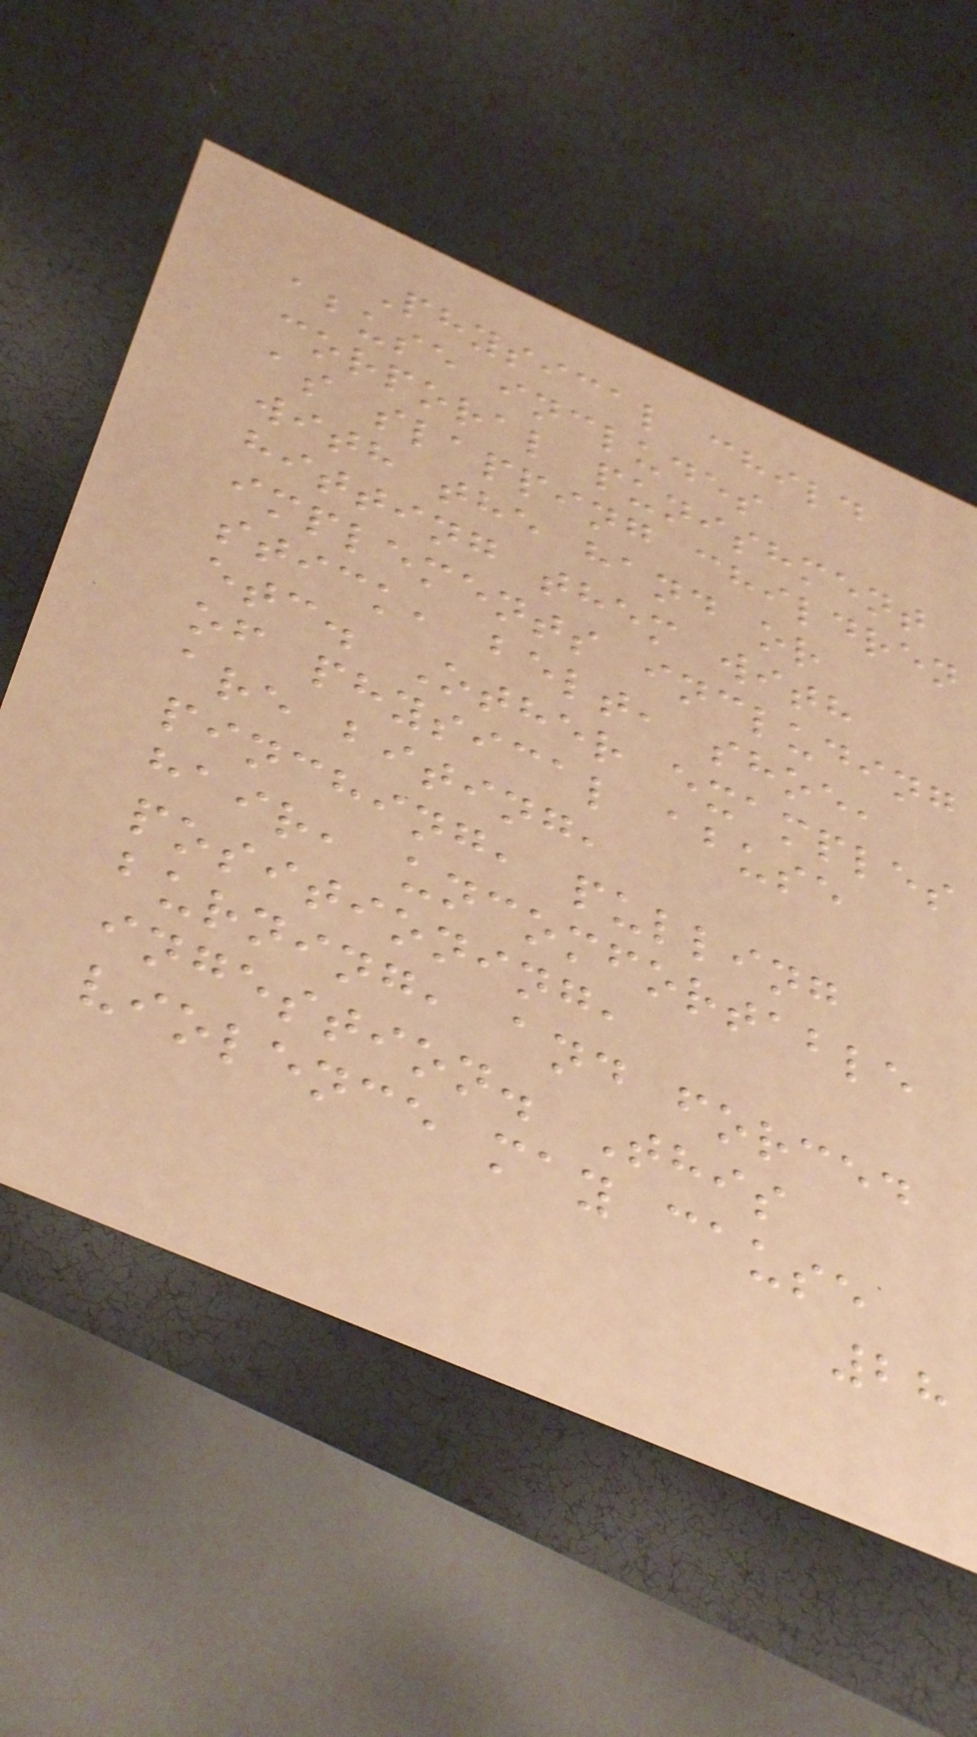Physical child
abuse includes
corporal punishment
as slapping children
with the hand or
hitting them with
implements including
stick, belt, shoe,
etc. Other examples
of physical abuse
are biting,
pinching, pulling
hair, uncomfortable
positioning,
burning, and forced
ingestion. This
violence may cause
28
